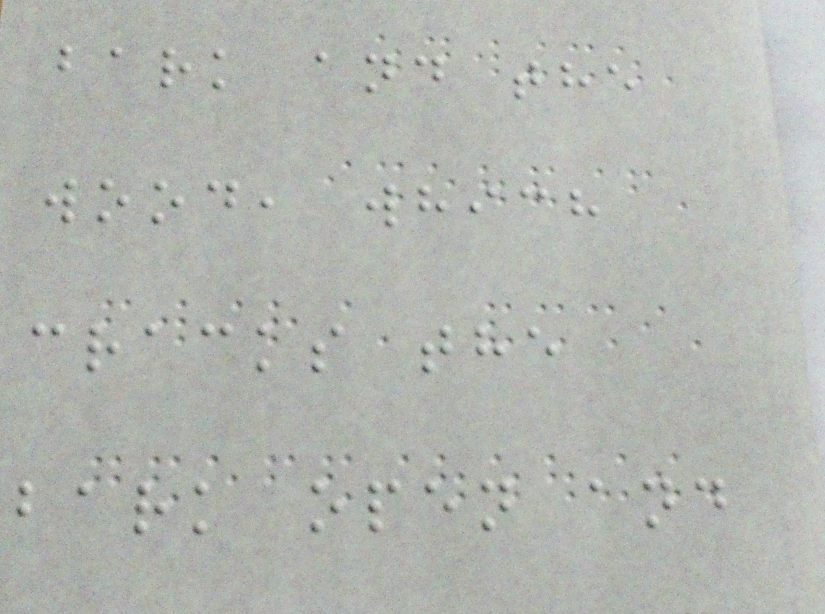bark and the
wood, which
cracks the
bark open and
